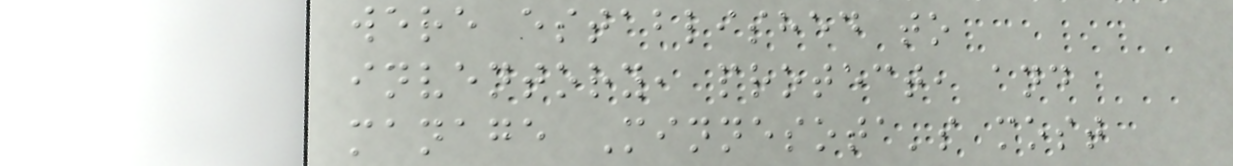were established to
inventory, protect, and
manage Minnesota's most
